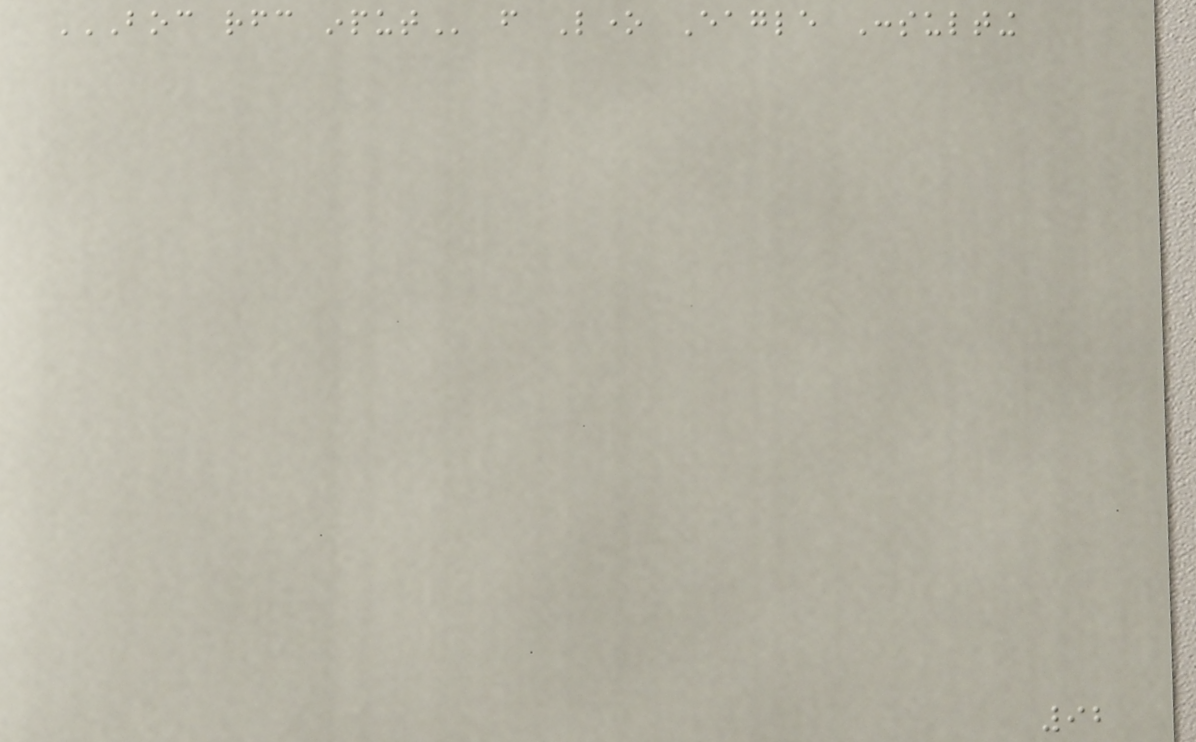BOC RFC INPUT from Lone Eagle Consulting
92
